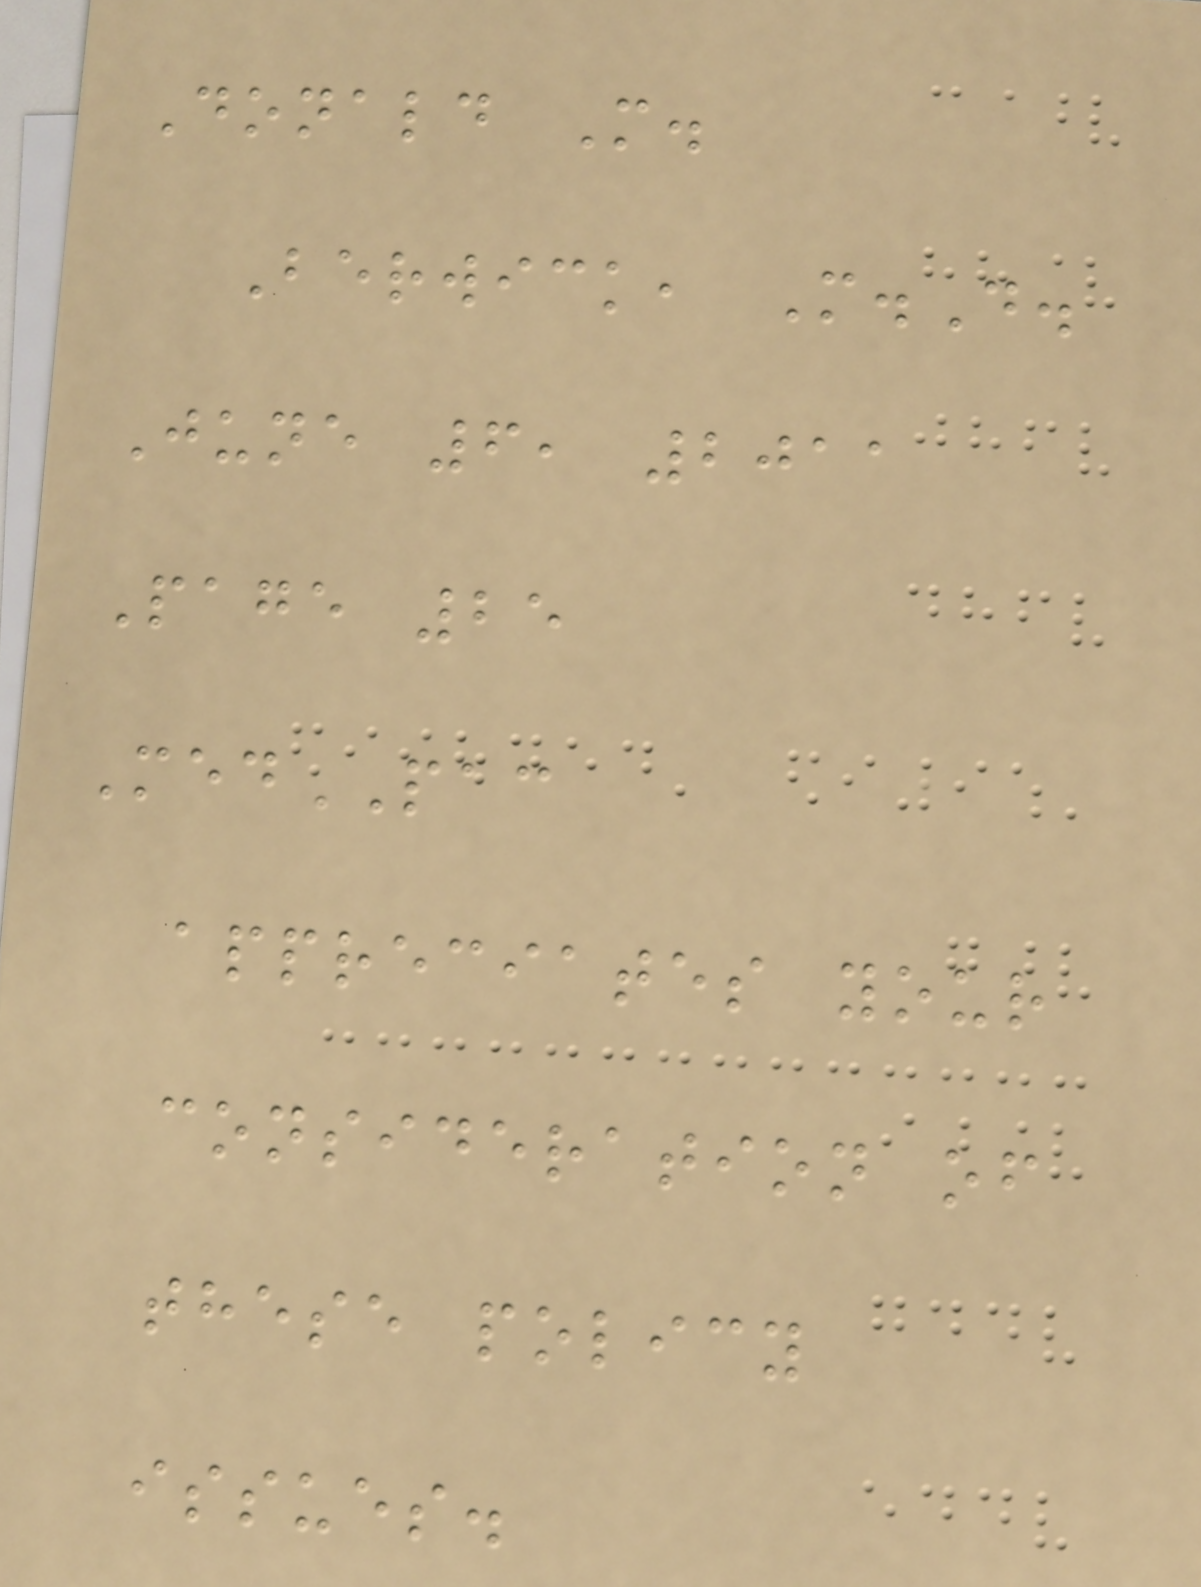Donald M.
Berwick, M.D.
June 6, 2011
Page 25
MedPAC
appreciates your
consideration of
these policy
issues.
